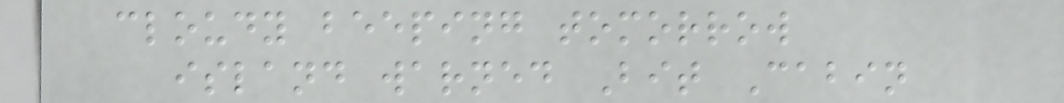cloudy beeping tomorrow
island warned Bit Cabin
